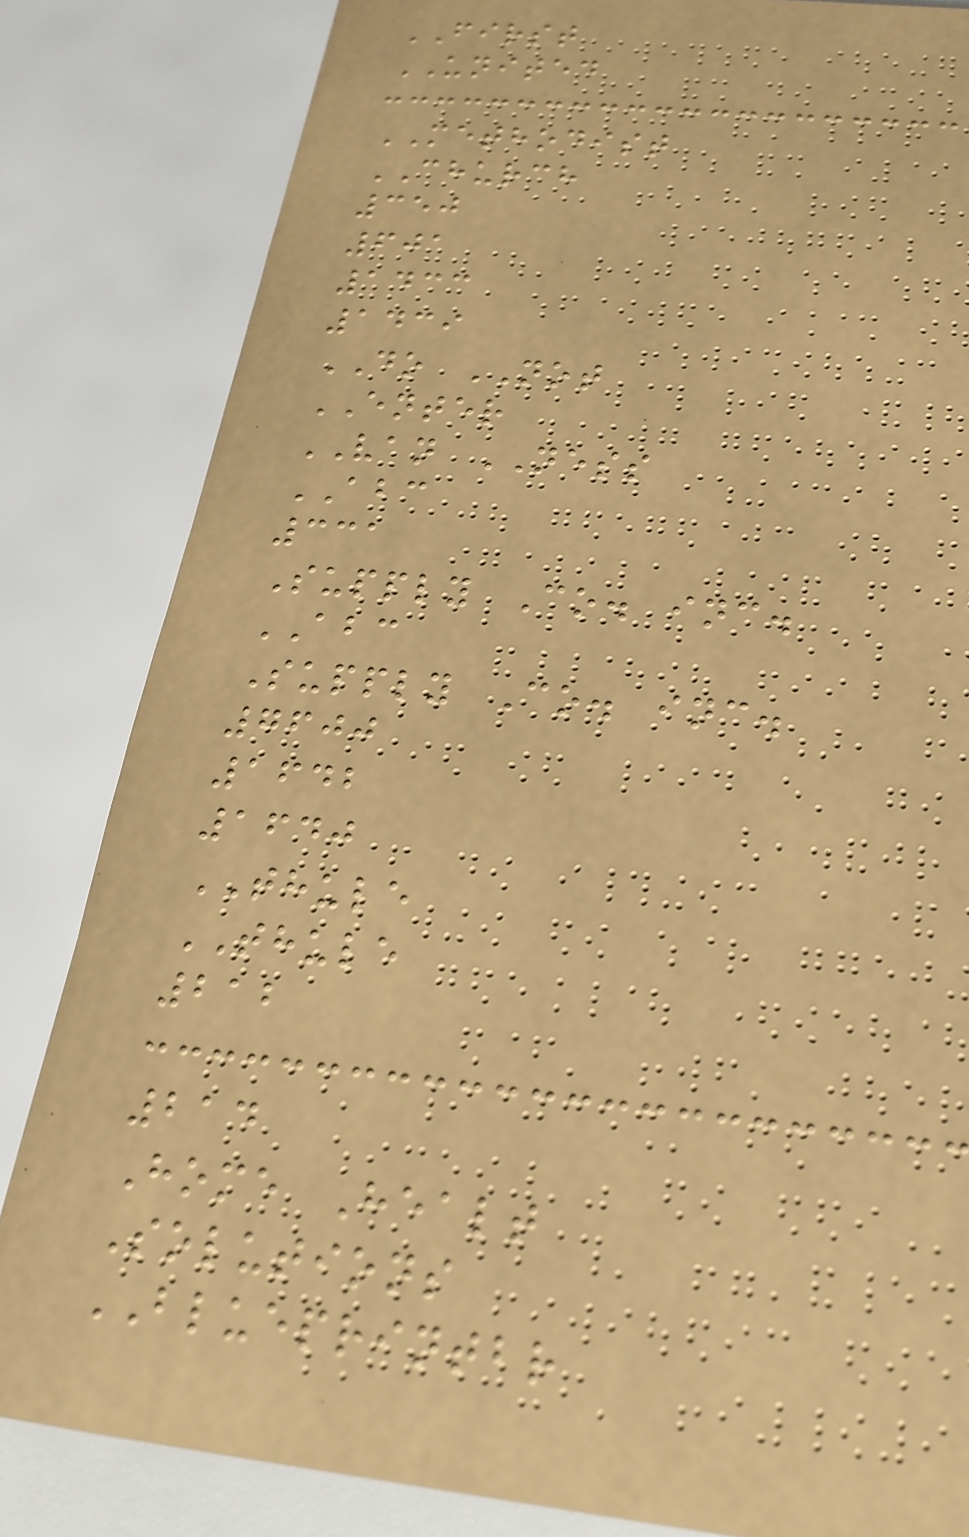FIRST
UNITED
METHODIST
CHURCH
350
601
1433
1439
DO NOT
ENTER
VAN NESS
ABC
331
Supply Co. inc.
ABC
Supply Co. inc.
7600
1642
1640
THULE
THULE
212
214
Home Healt
Solutions
BLUEPRINTBR
